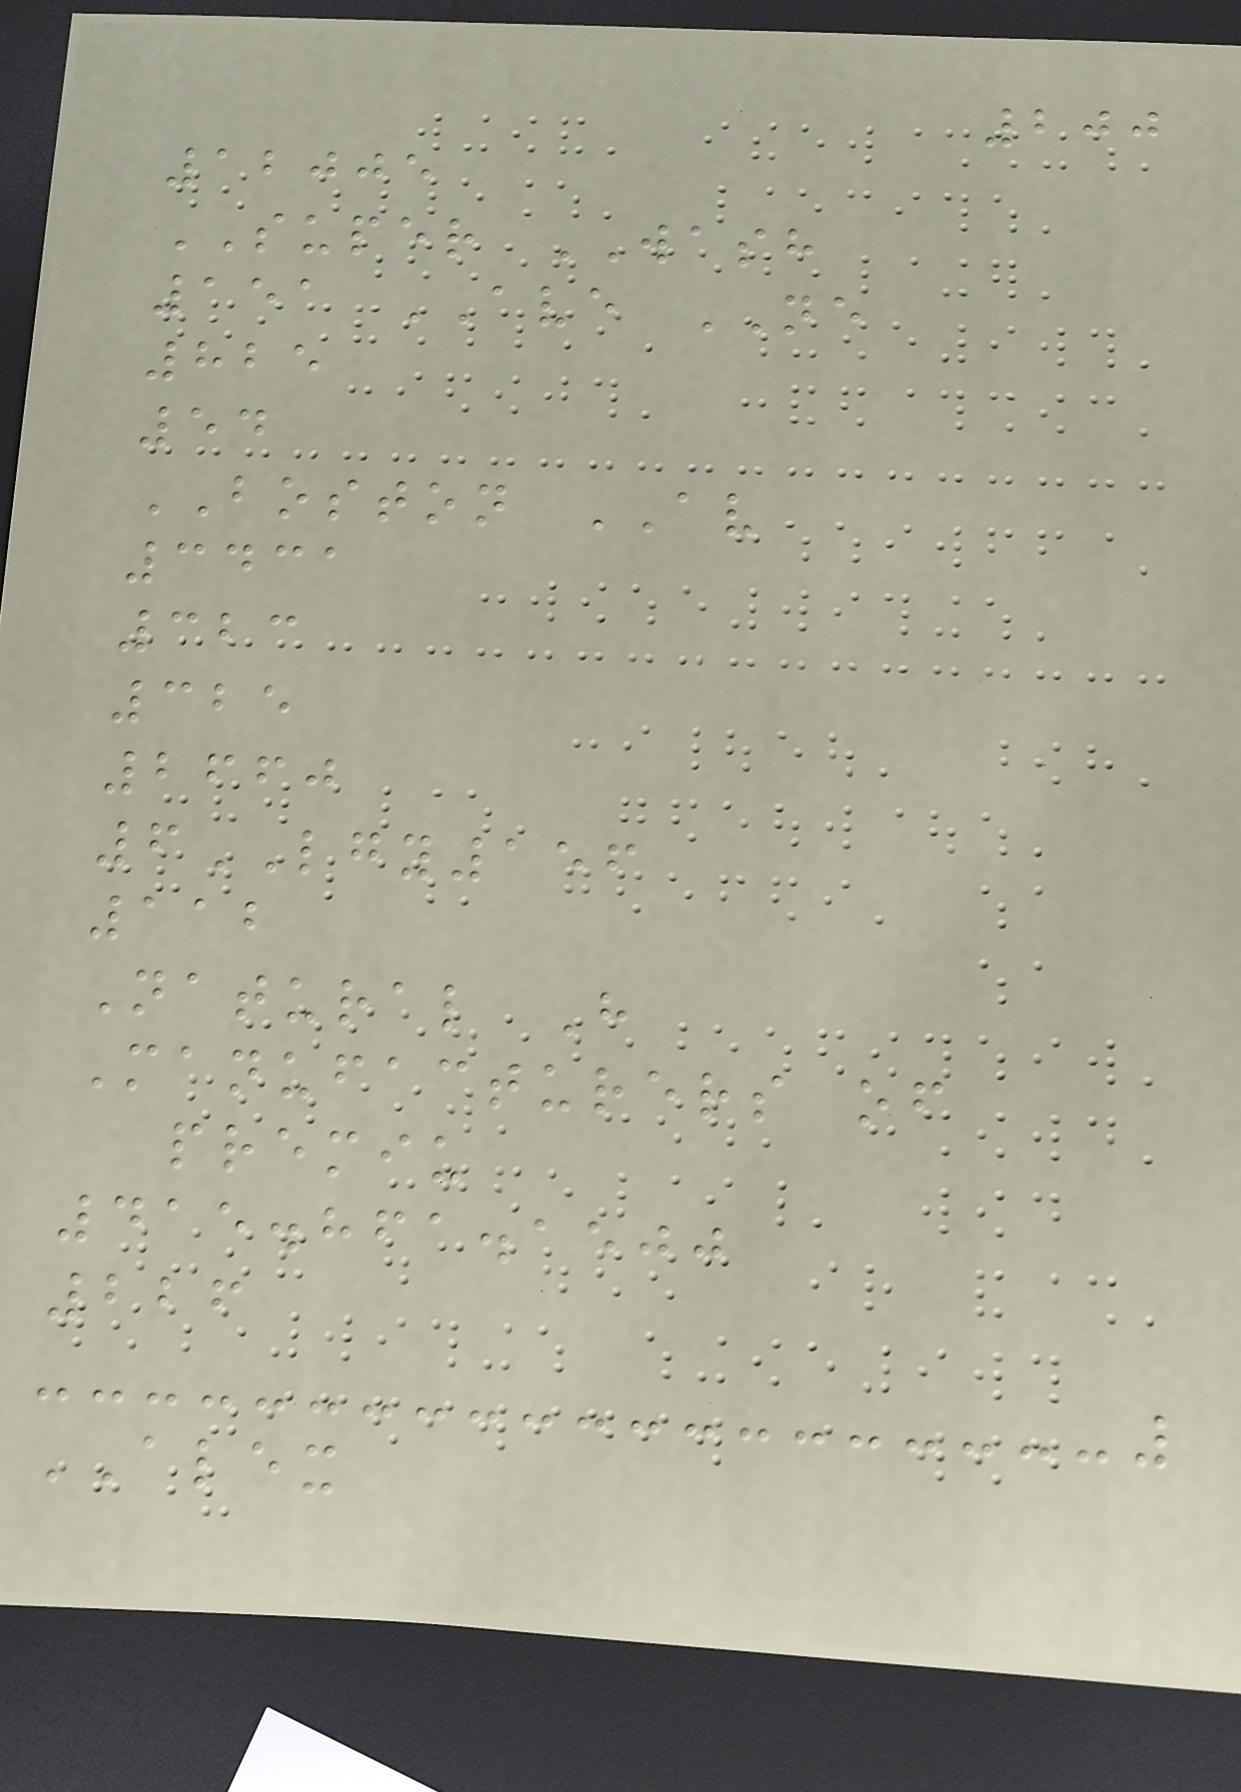200
12005
SUPER WASH
151 AVE NE
825
54
BOSTON AV
3431
323
325
2660
6LGY156
112
Natural H
Manufacturers of
premiu
415.861.1500
226
ALEX
